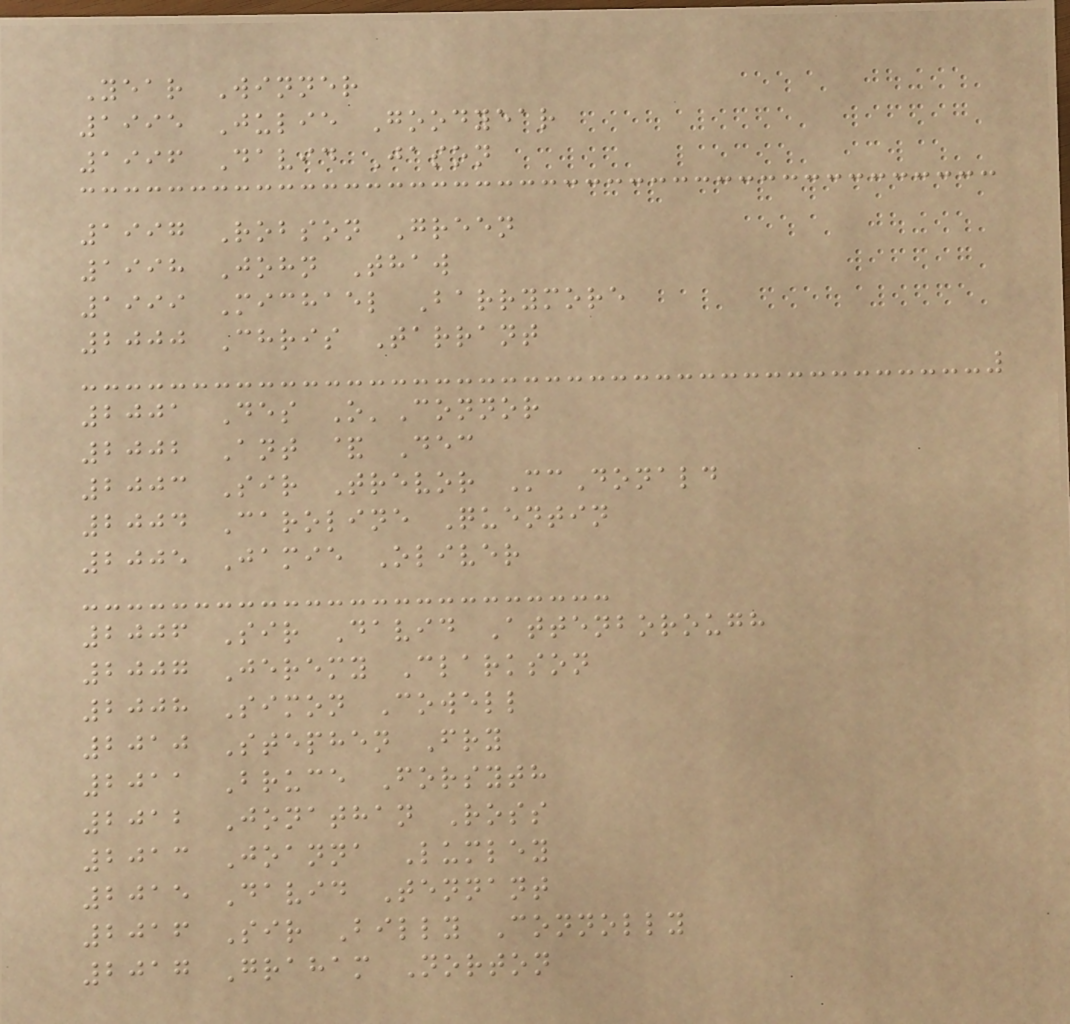Year Winner
1995 Julie Goodyear
1996 David Jason
1997 Robson Green
1998 John Thaw
1999 Michael Barrymore
2000 Chris Tarrant
2001 Des O'Connor
2002 Ant & Dec
2003 Sir Trevor McDonald
2004 Caroline Quentin
2005 Jamie Oliver
2006 Sir David Attenborough
2007 Jeremy Clarkson
2008 Simon Cowell
2010 Stephen Fry
2011 Bruce Forsyth
2012 Jonathan Ross
2013 Joanna Lumley
2015 David Tennant
2016 Sir Billy Connolly
2017 Graham Norton
